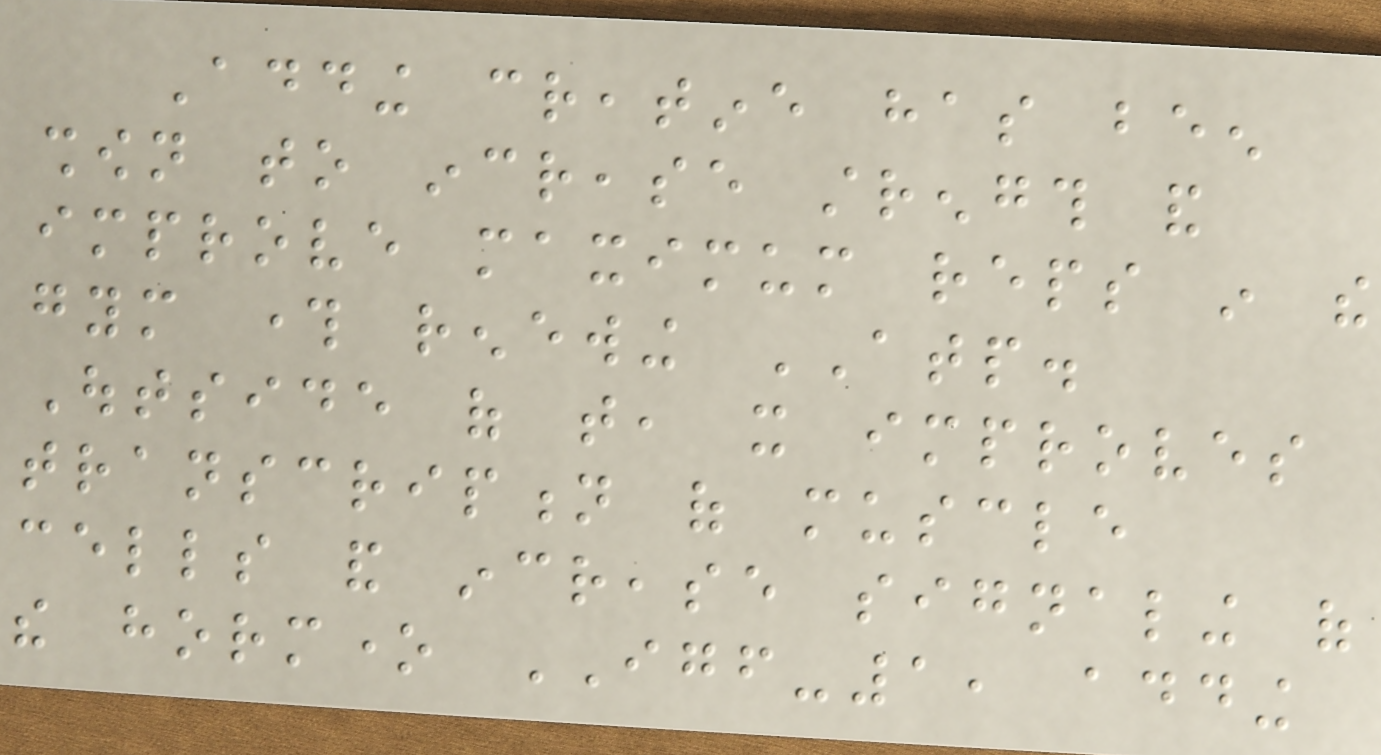Adding creatine has been
shown to increase strength and
improve maximum reps in the
gym through renewing ATP.
Outside of that, it improves
transcription of muscle
cells and increase signaling of
the hormone IGF-1, adding
